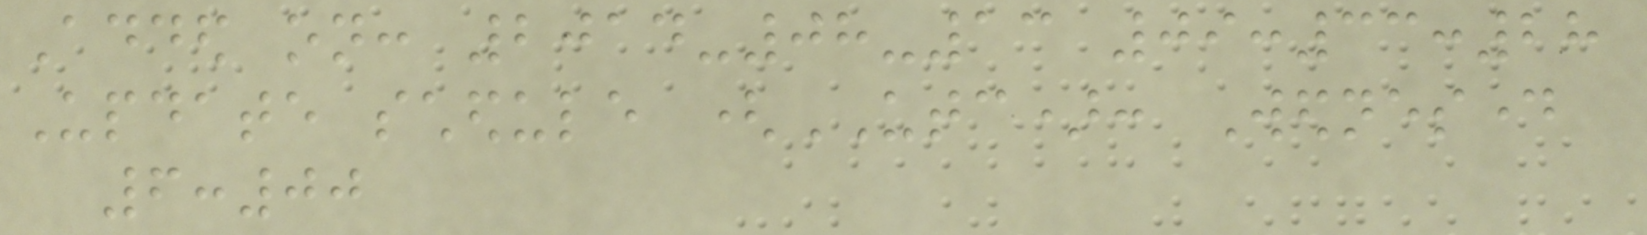Added on: 2014-08-13 09:33:28
Update schedule (UTC): Wednesday
6:00
